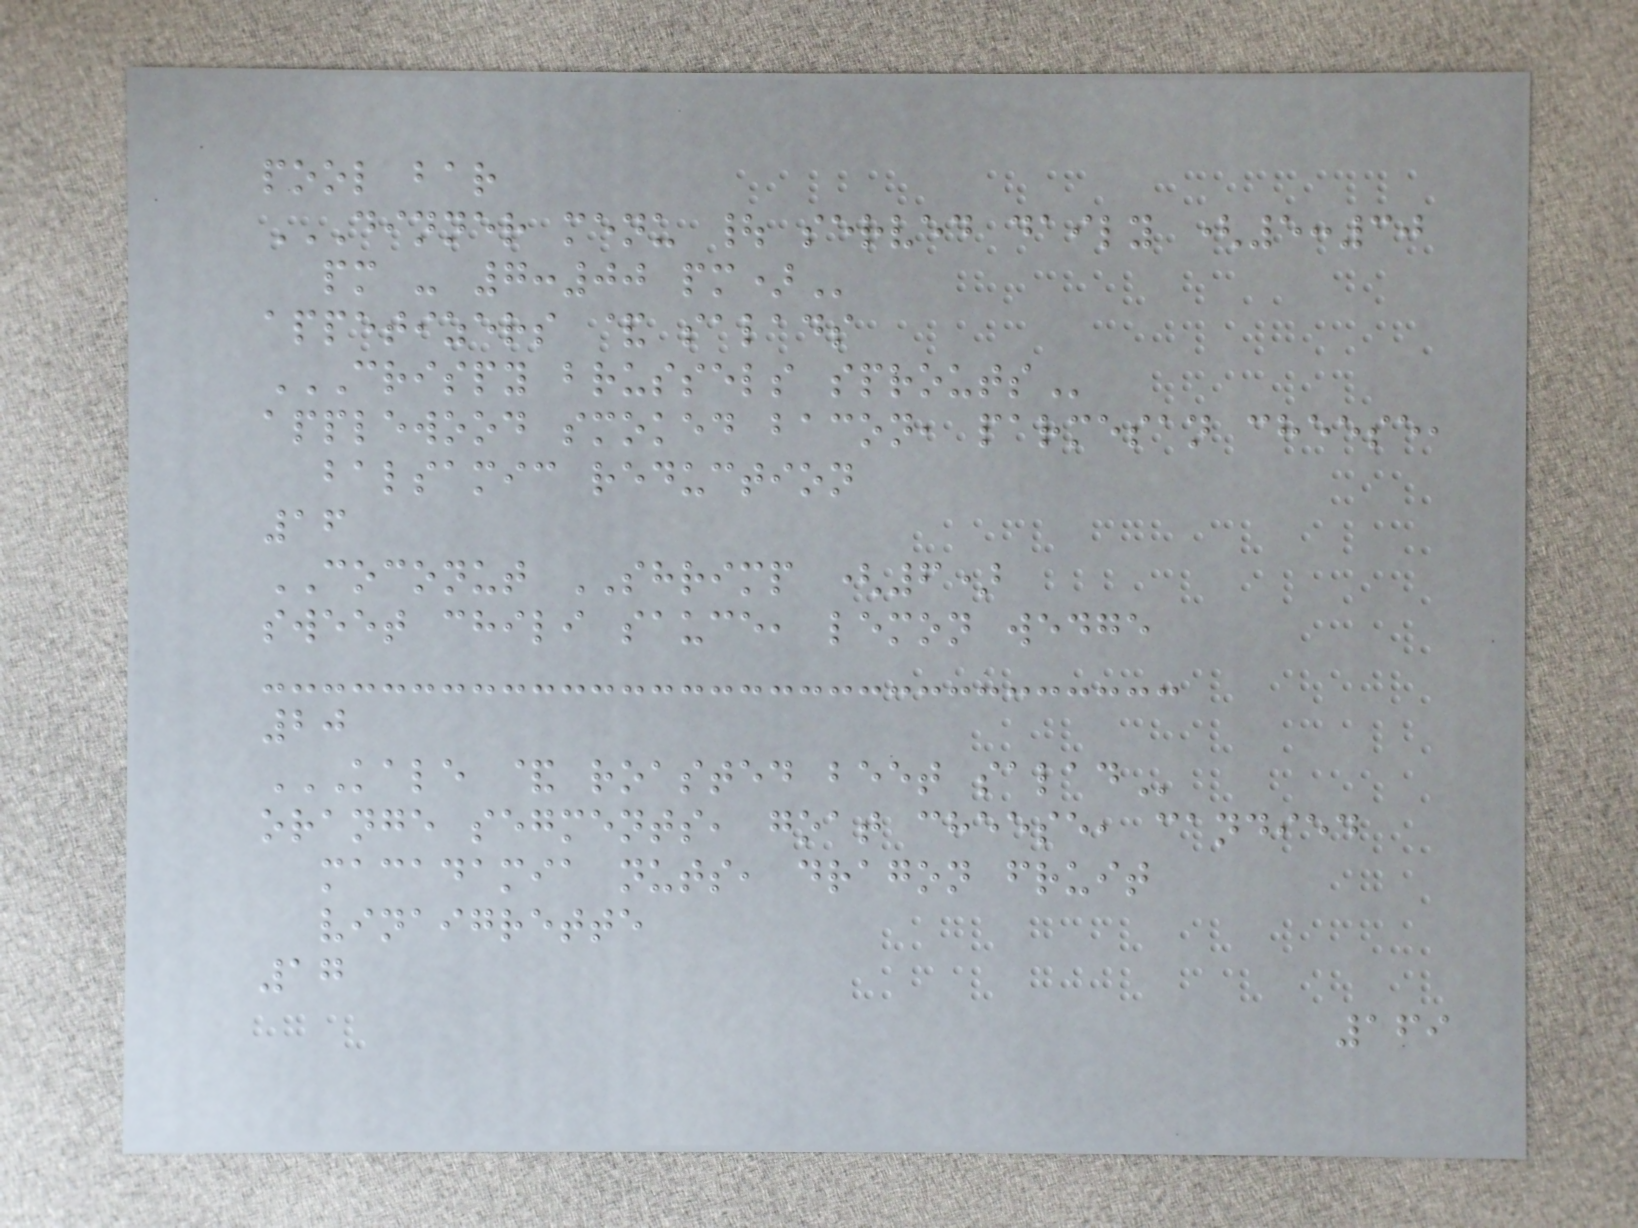pool bar
DINNER MENU | SERVED DAILY (5:30
PM - 7:00 PM)
appetizers & salads
CRISPY BRUSSELS SPROUTS
applewood smoked bacon, parmesan cheese,
balsamic reduction
16
COCONUT SHRIMP (6)
sweet chili sauce, lemon wedge
20
KALE & ROASTED BEET SALAD
orange segments, goat cheese, candied
macadamia nuts, dragon fruit
vinaigrette
17
169
